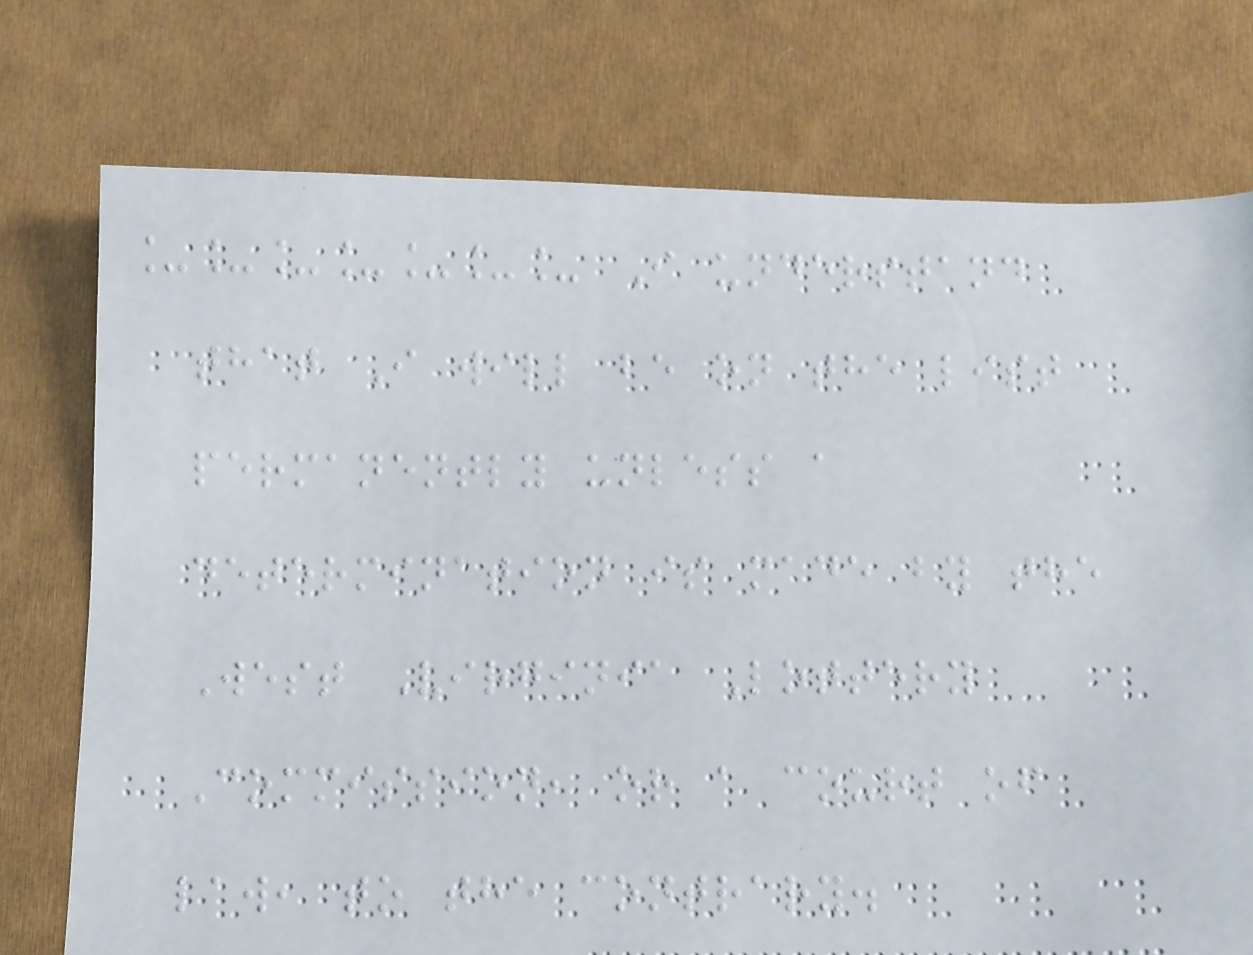_______ I understand
that I will be on the list
permanently unless a
determination is made by the
West Virginia Lottery
Commission, or a court of
law, to the contrary.
